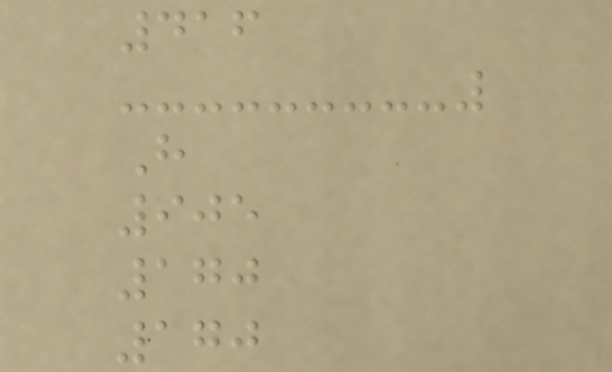416
H
905
170
170
